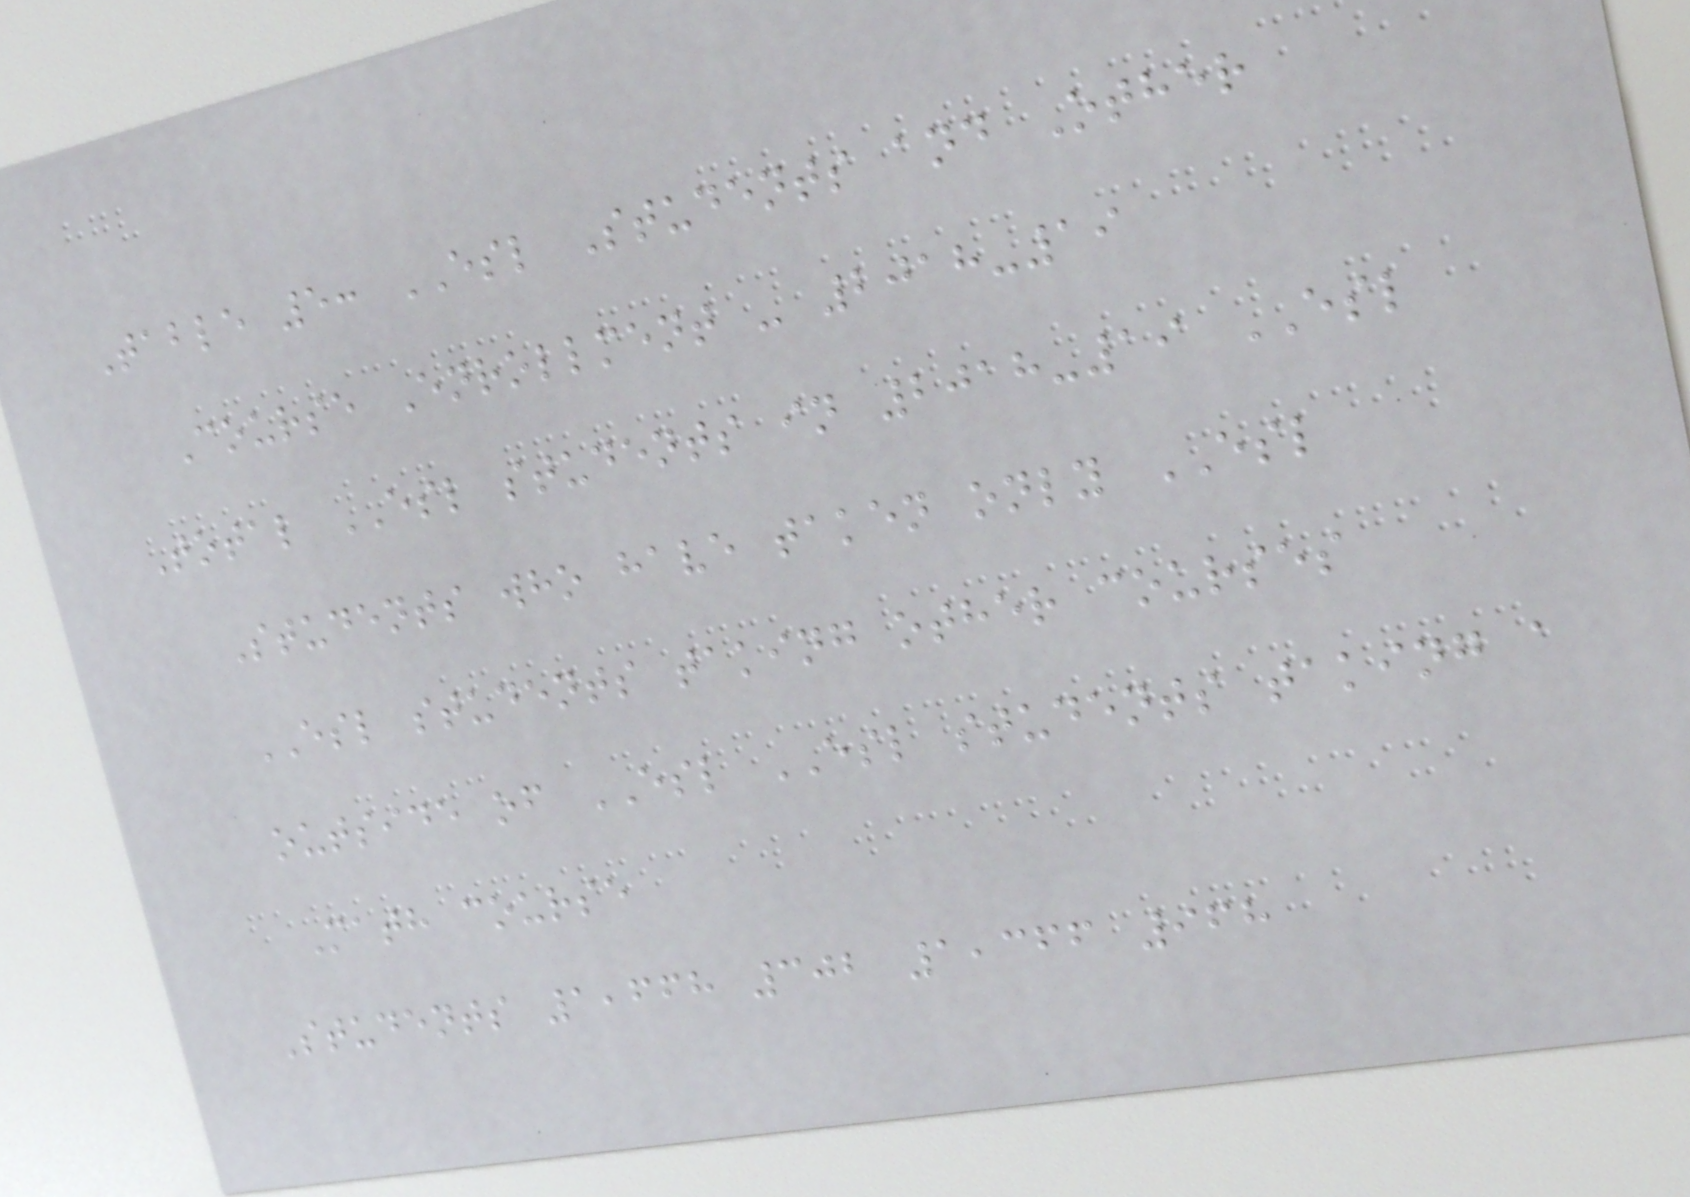Table 5: ESL Students and Other
Course Enrollment - 2018-19
Total ESL students in 2018-19 ESL
Students who have taken only ESL
ESL students taking other courses
outside of ESL ESL students taking a
Math course
Students 1,668 302 1,366 968
